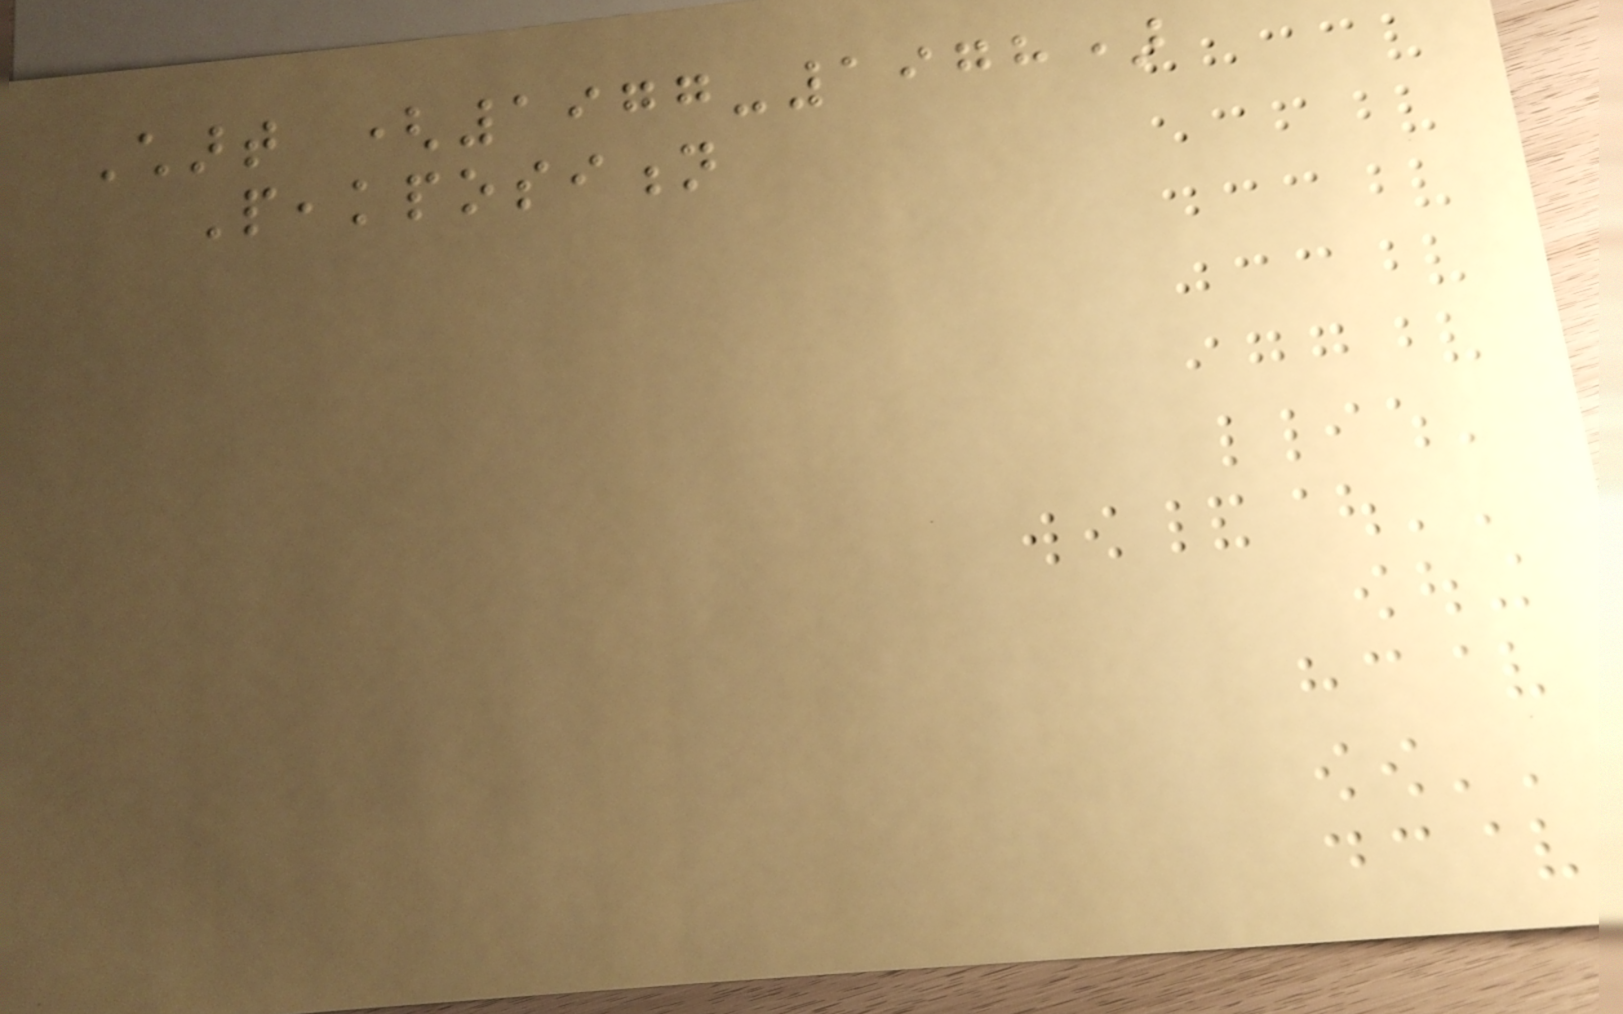Chart (1977-1978)
Peakposition
